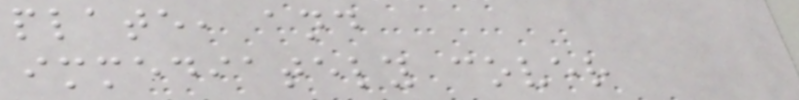plate, and
immediately cover
